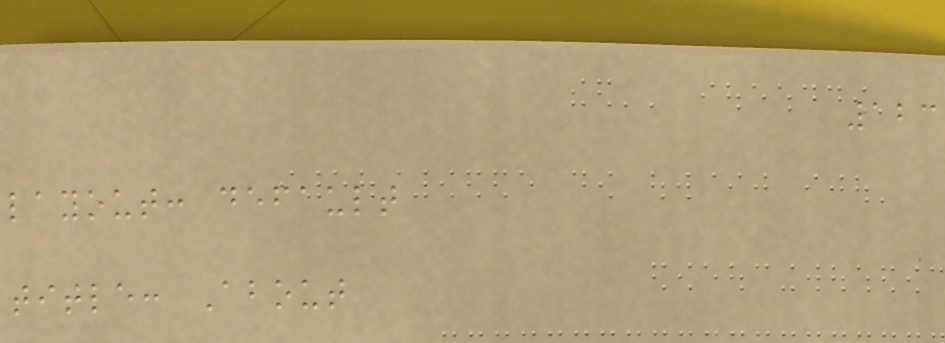123
layout: default
title: About
